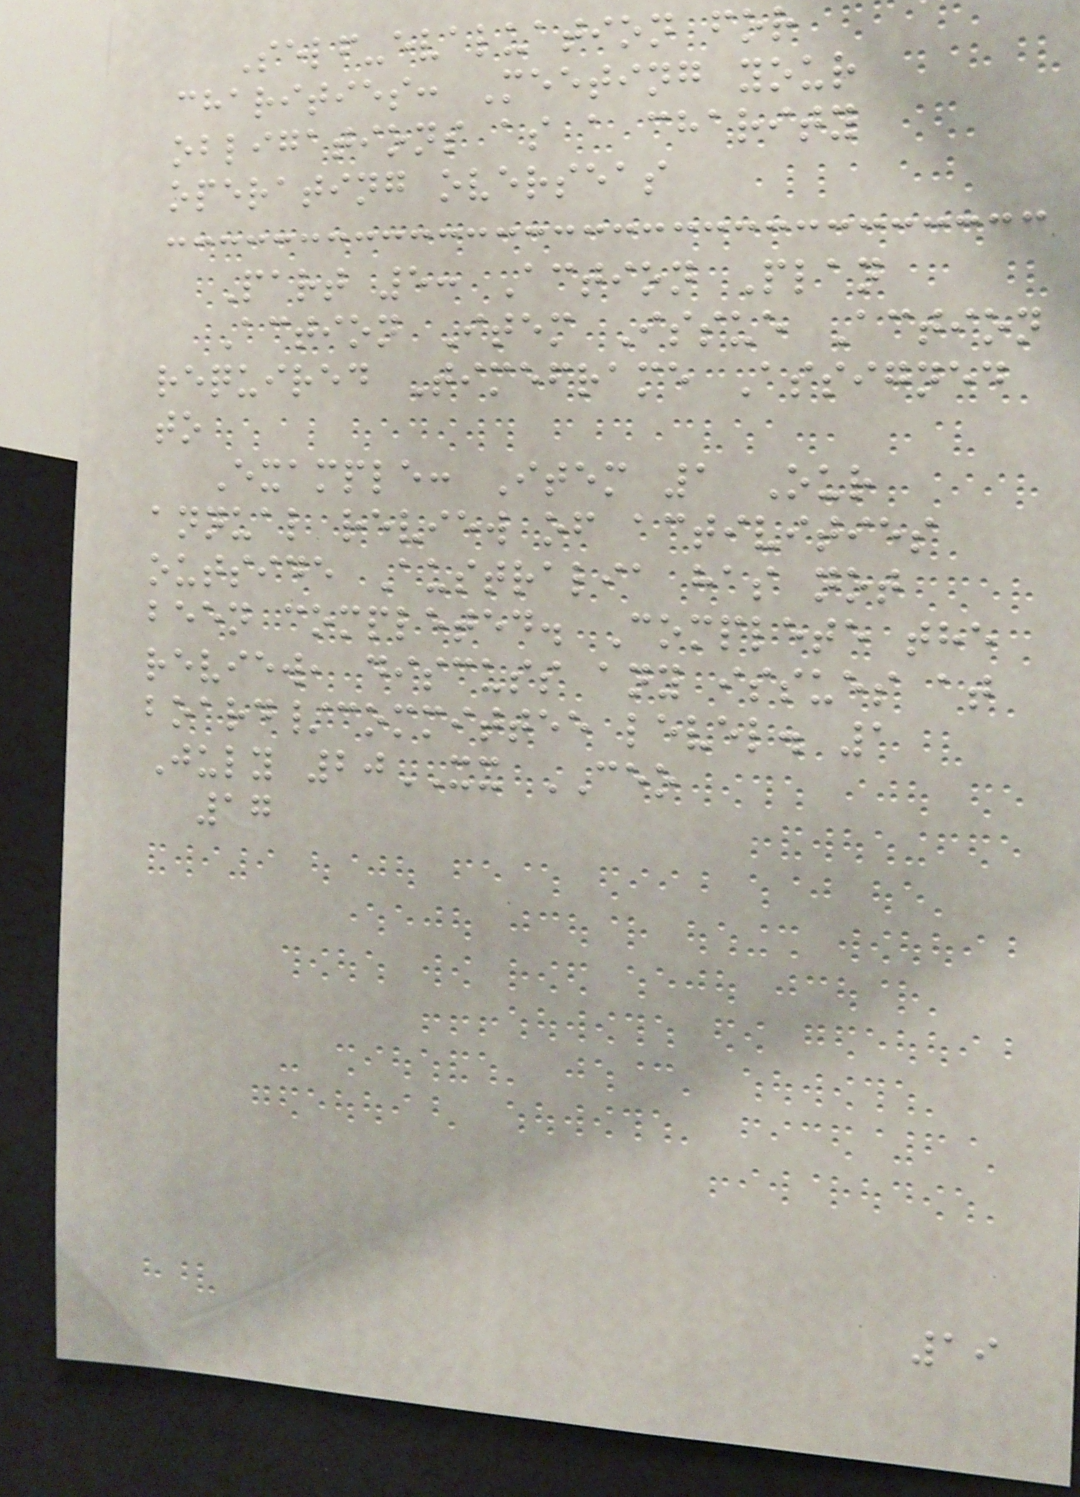Self-evaluation for
charities: Meeting your
obligations as a charity
operating overseas
Part 5: Action Plan
Action Item Issue Action
required Timeframe Assigned
to
Example: Item 1 Our
annual review of activities
outside Australia has not
been completed. Complete the
review, discuss any issues at
board/committee level. 1
July 20XX CEO
17
19
